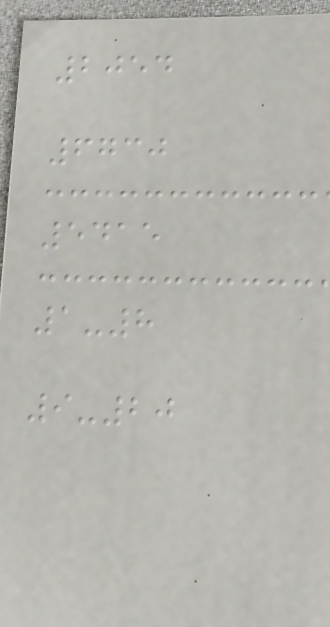2054
6730
5415
1-8
9-20
